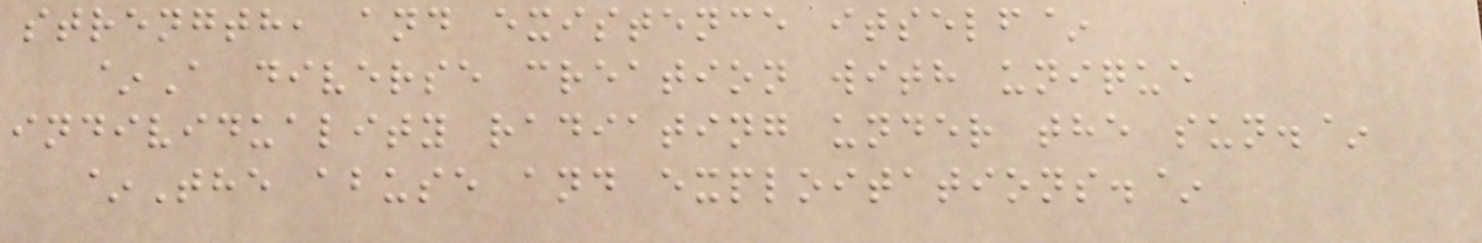strength, and existence itself~
~A diverse creation with unique
individuality radiating under the sun.~
~The abuse and exploitations.~
